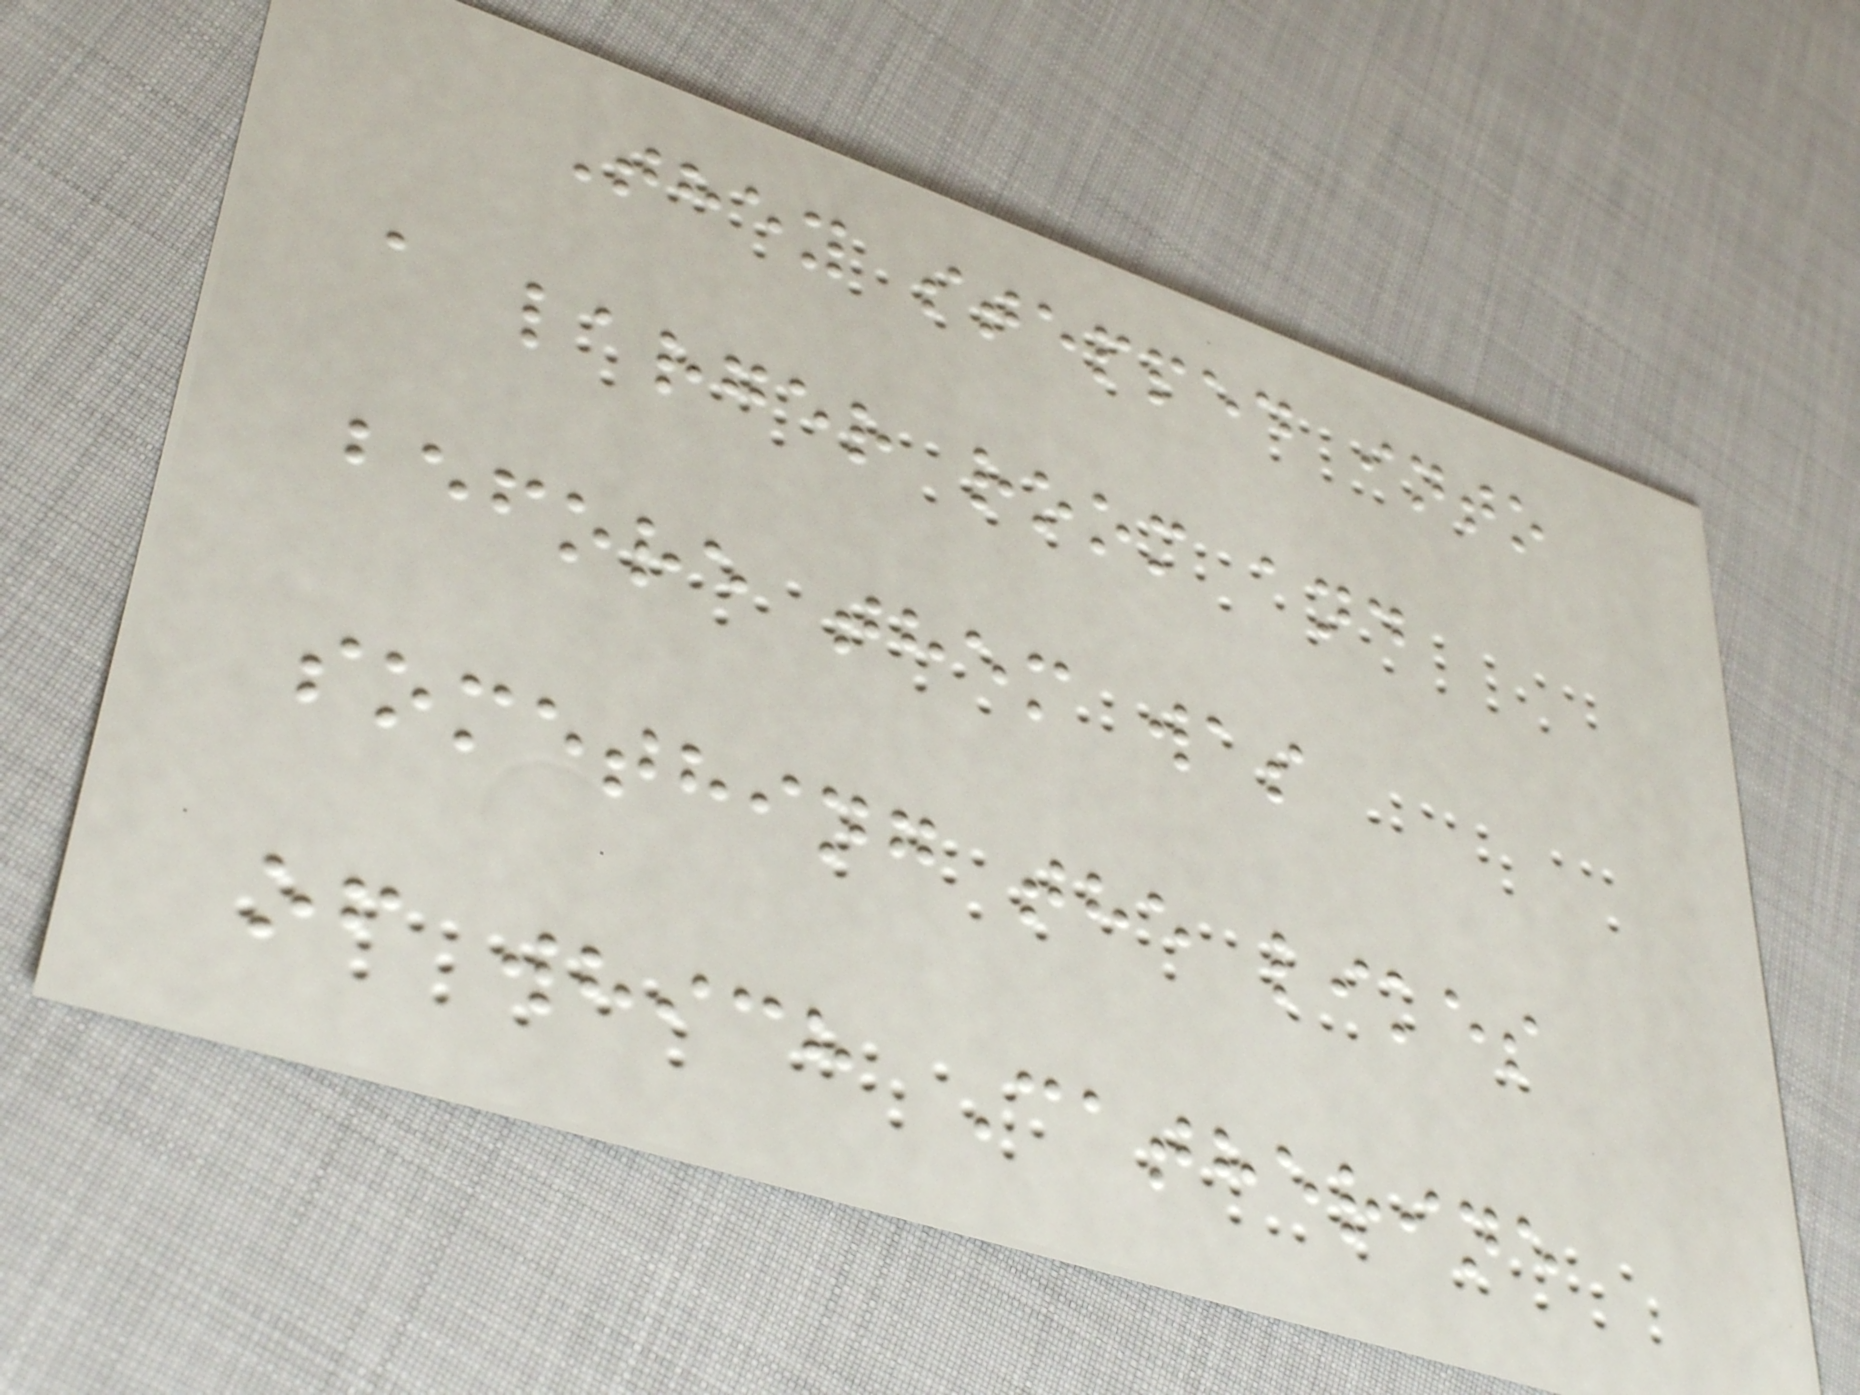They stepped into
a larger room and
before them was
something the likes
of which Catherine
